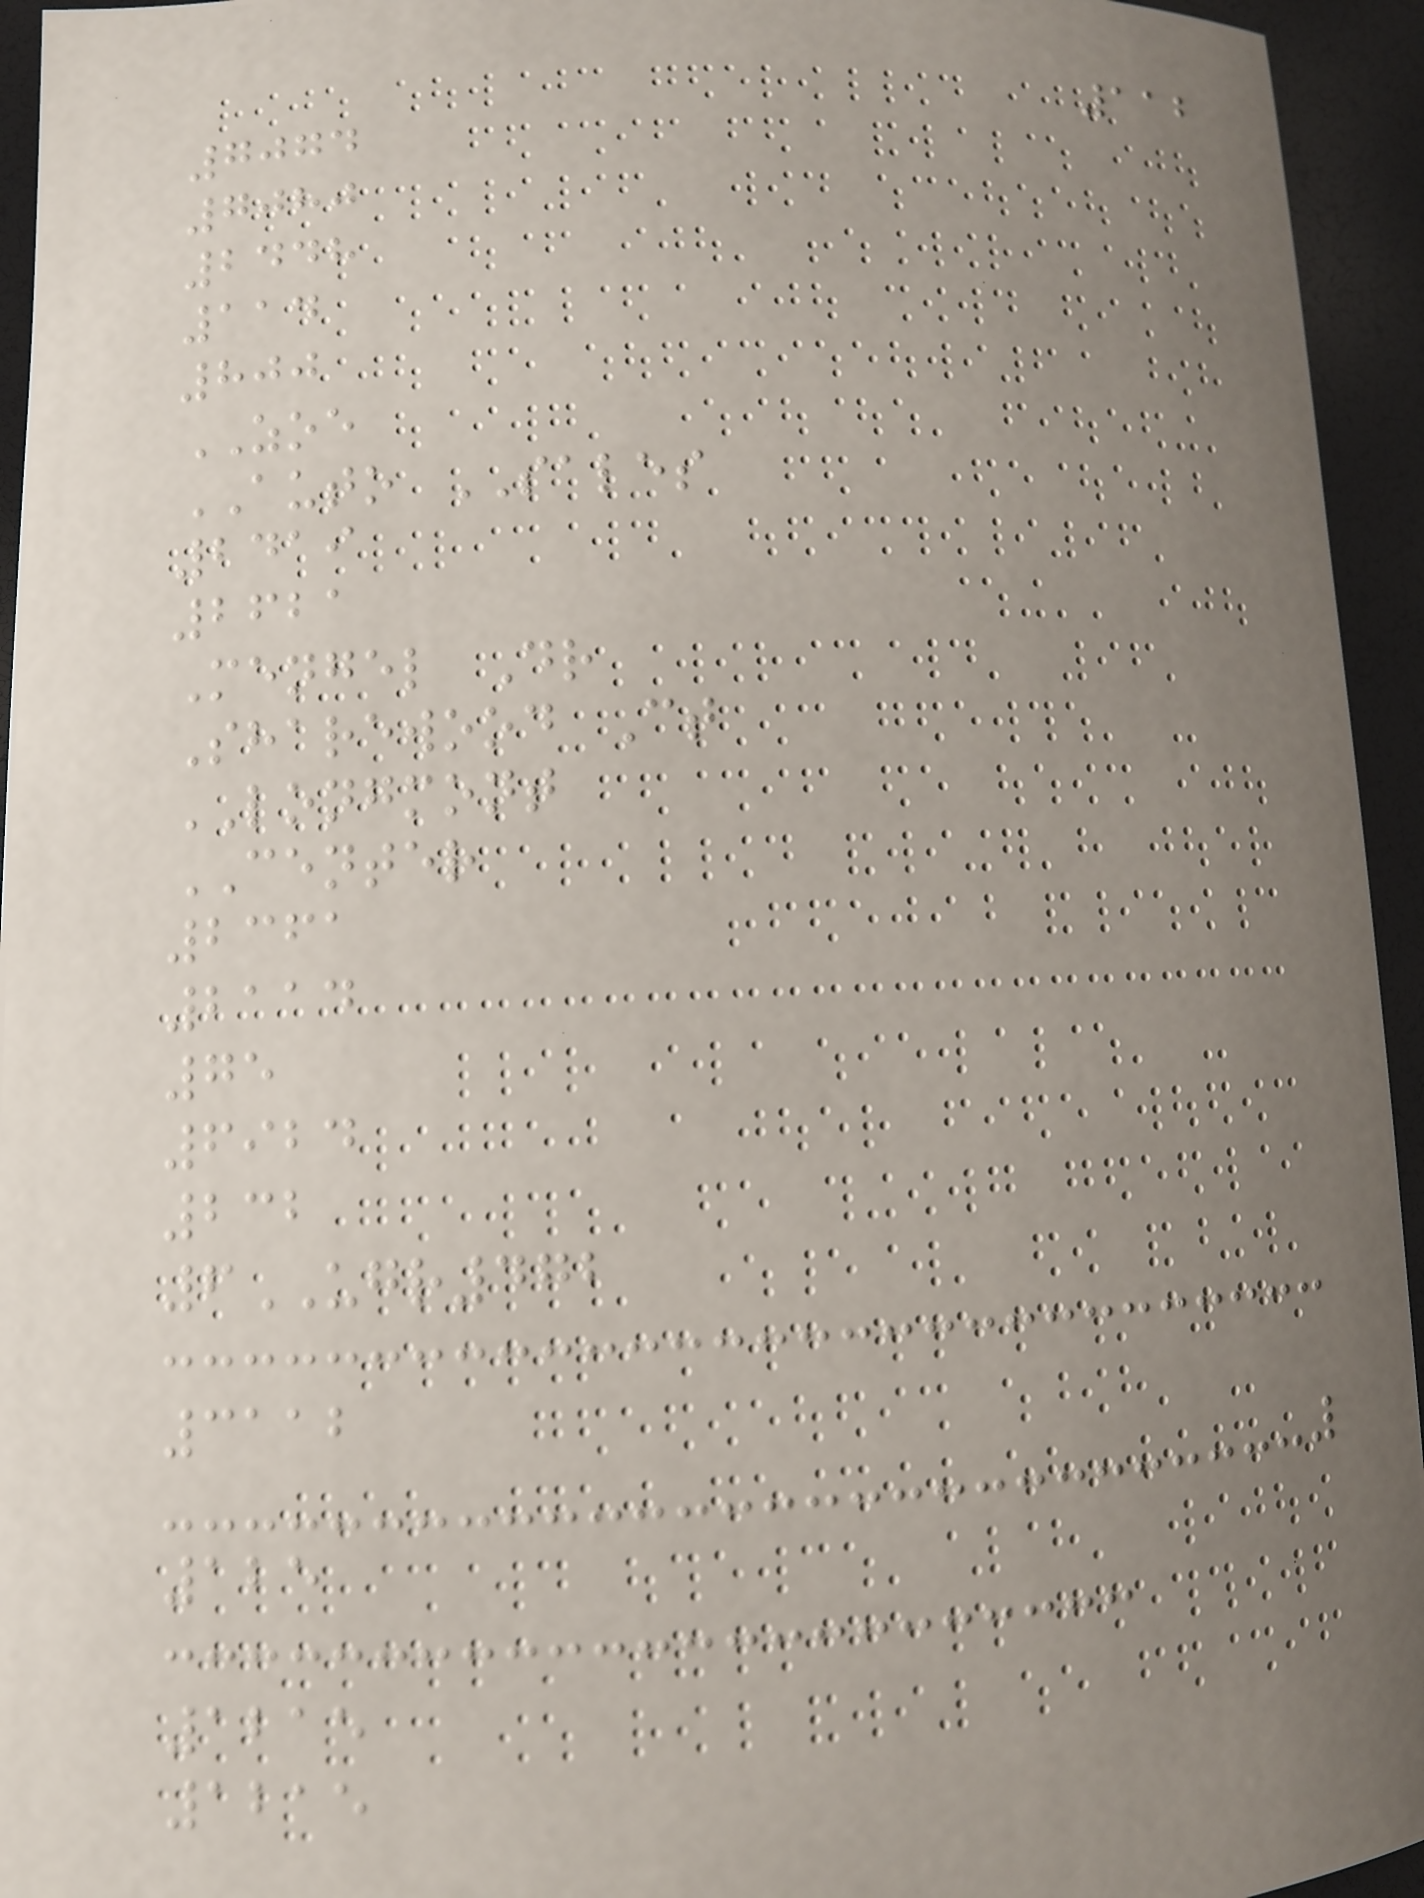112
7074
7080
2448
114
800
ZOE
AUTO SALES
2419
2621
Mengel Dr
Sharewood Ct
LONGMONT
CENTER
2361
2114
75
6924
232
6UGR472
3112
125
1215
1215
